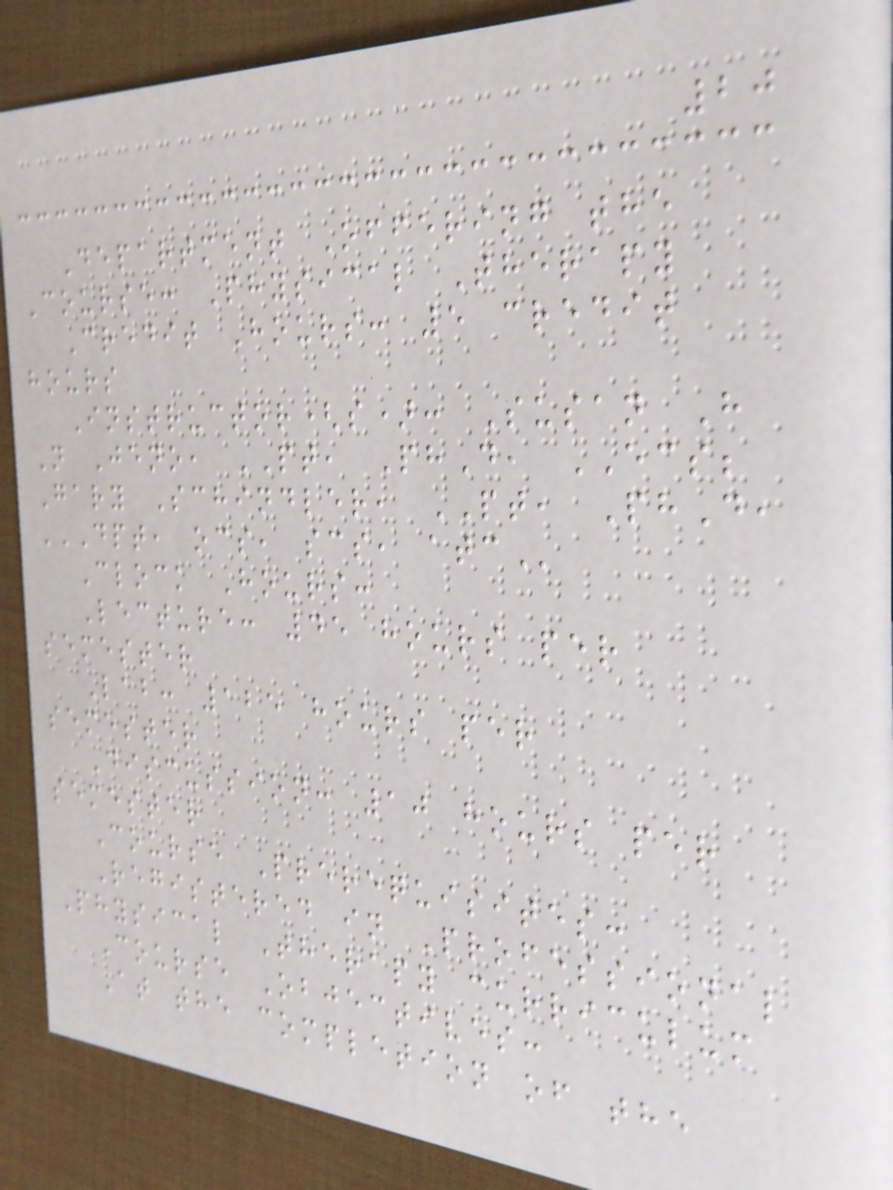20
Department Offering the
Course: Physical Therapy
Credit Hours: 5 credit
hours
Instructor(s): Susan H
N Jeno, PT, PhD, ECS;
Gary Schindler, PT, PhD,
DPT, OCS, SCS, ATC
Clock Hours:
Lecture: 45 hours per
semester
Lab: 125 hours per
semester
Discussion: 10 hours per
semester
Course Prerequisites:
Registered in Professional
Physical Therapy curriculum
Course Objectives:
At the completion of the
